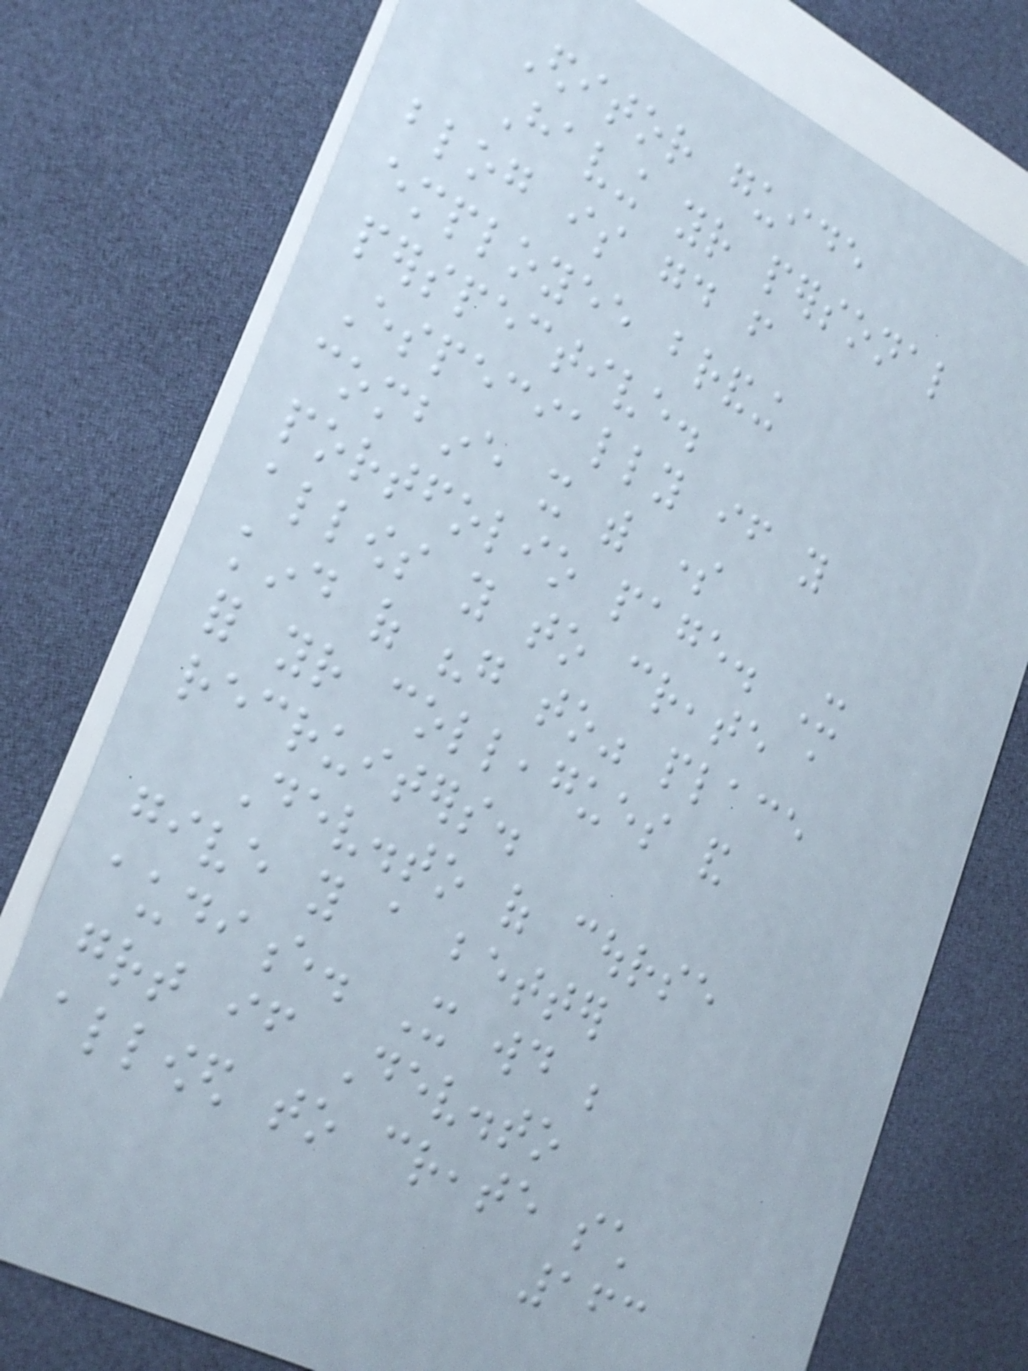Editor guide
Having your personal
blog is good from
employee branding
perspective.
Especially if you
combine it with some
portfolio page. It
allows you to create a
kind of "go to" place
for your colleagues and
recruiters.
Dev.to of course
give you a better
audience. It would be
great if Dev.to
allowed to create such
163
